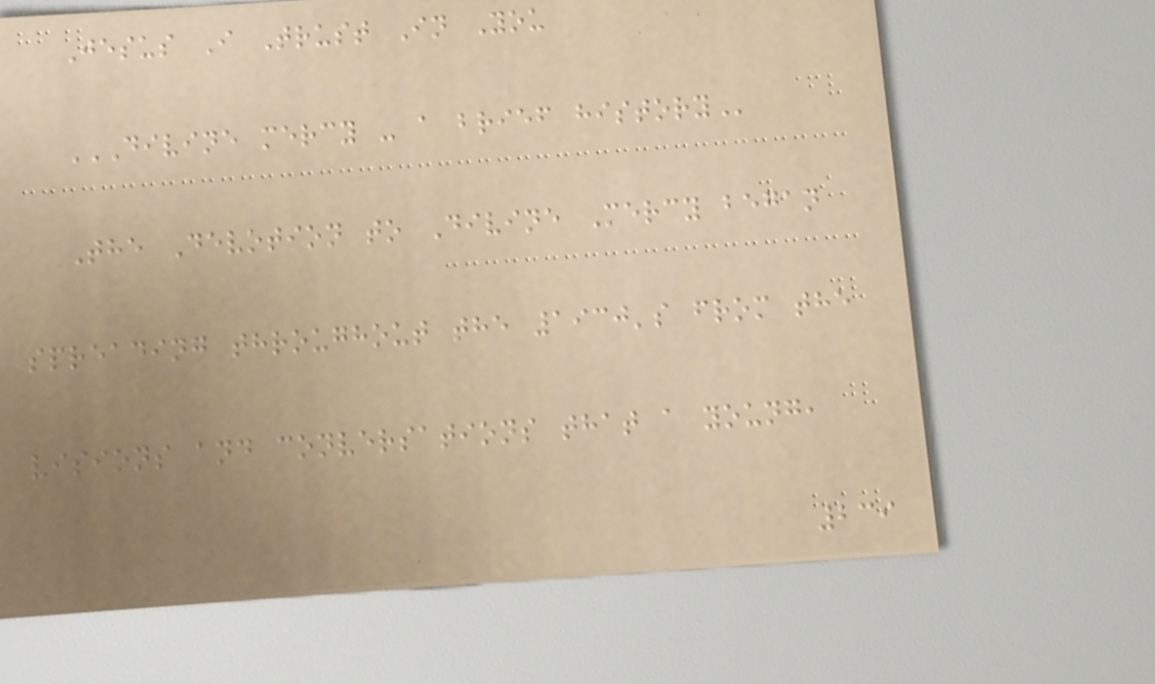Jesus I Trust In You
DIVINE MERCY - A BRIEF HISTORY
The Devotion to Divine Mercy began
spreading throughout the 1930's from the
visions and conversations that a young,
239
